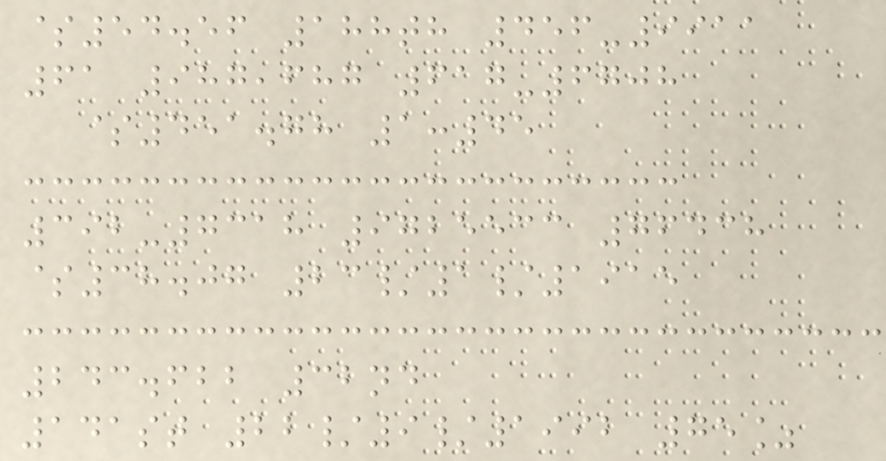$54.56 188th 456-9911
61 987,687 617-6708
$451.78 1:45
392-7318 9725533 76438
$38.07 23/1/1915
243.622 32nd
141st 22/9/1992 75%
